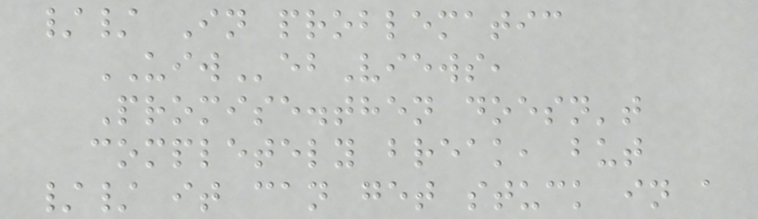// In problematic
UIWebViews,
Promise.then doesn't
completely break, but
// it can get stuck in a
